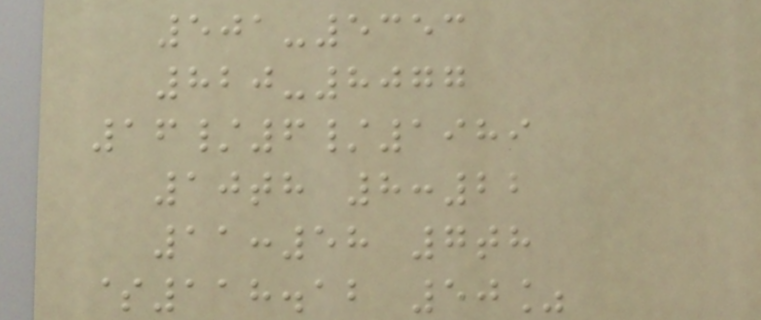501-5353
820-8077
16/6/1989
10th 8:22
11:58 7th
$118.12 50%
